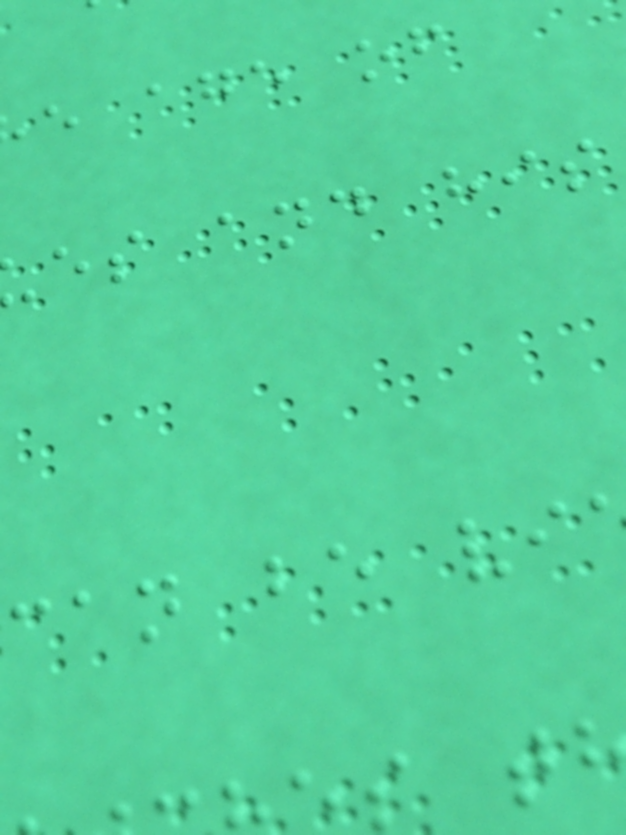e age of
es and his
can be vi
